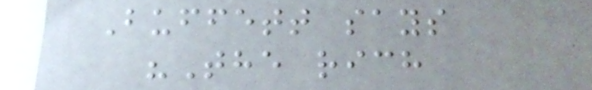Buffett says
"The rich
